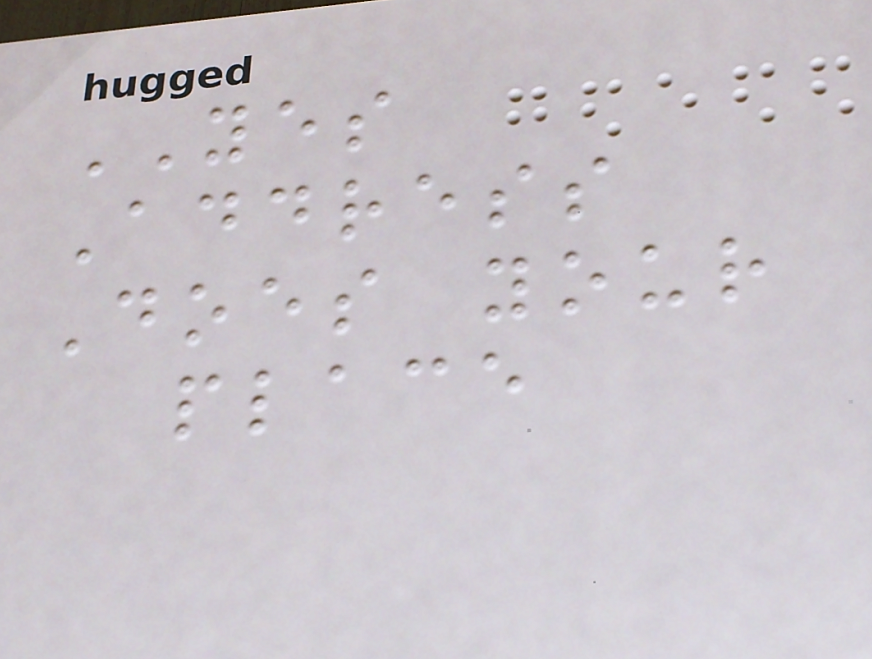YES
Address
Does your
place
